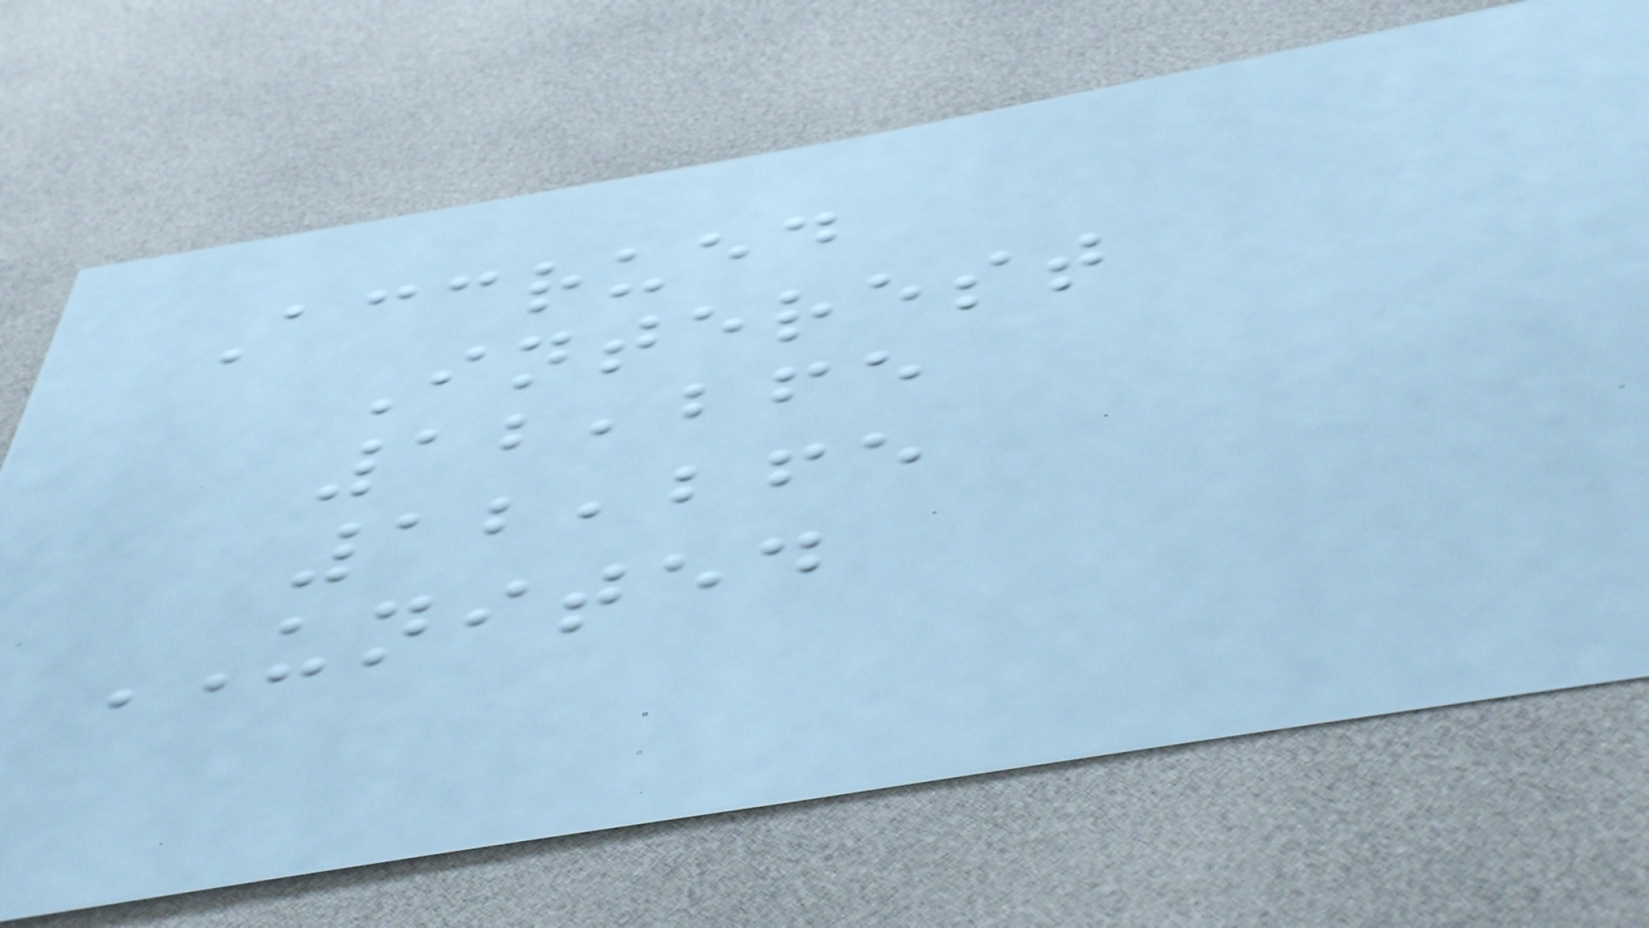Accrued
Interest
12,265
12,265
UNITED
